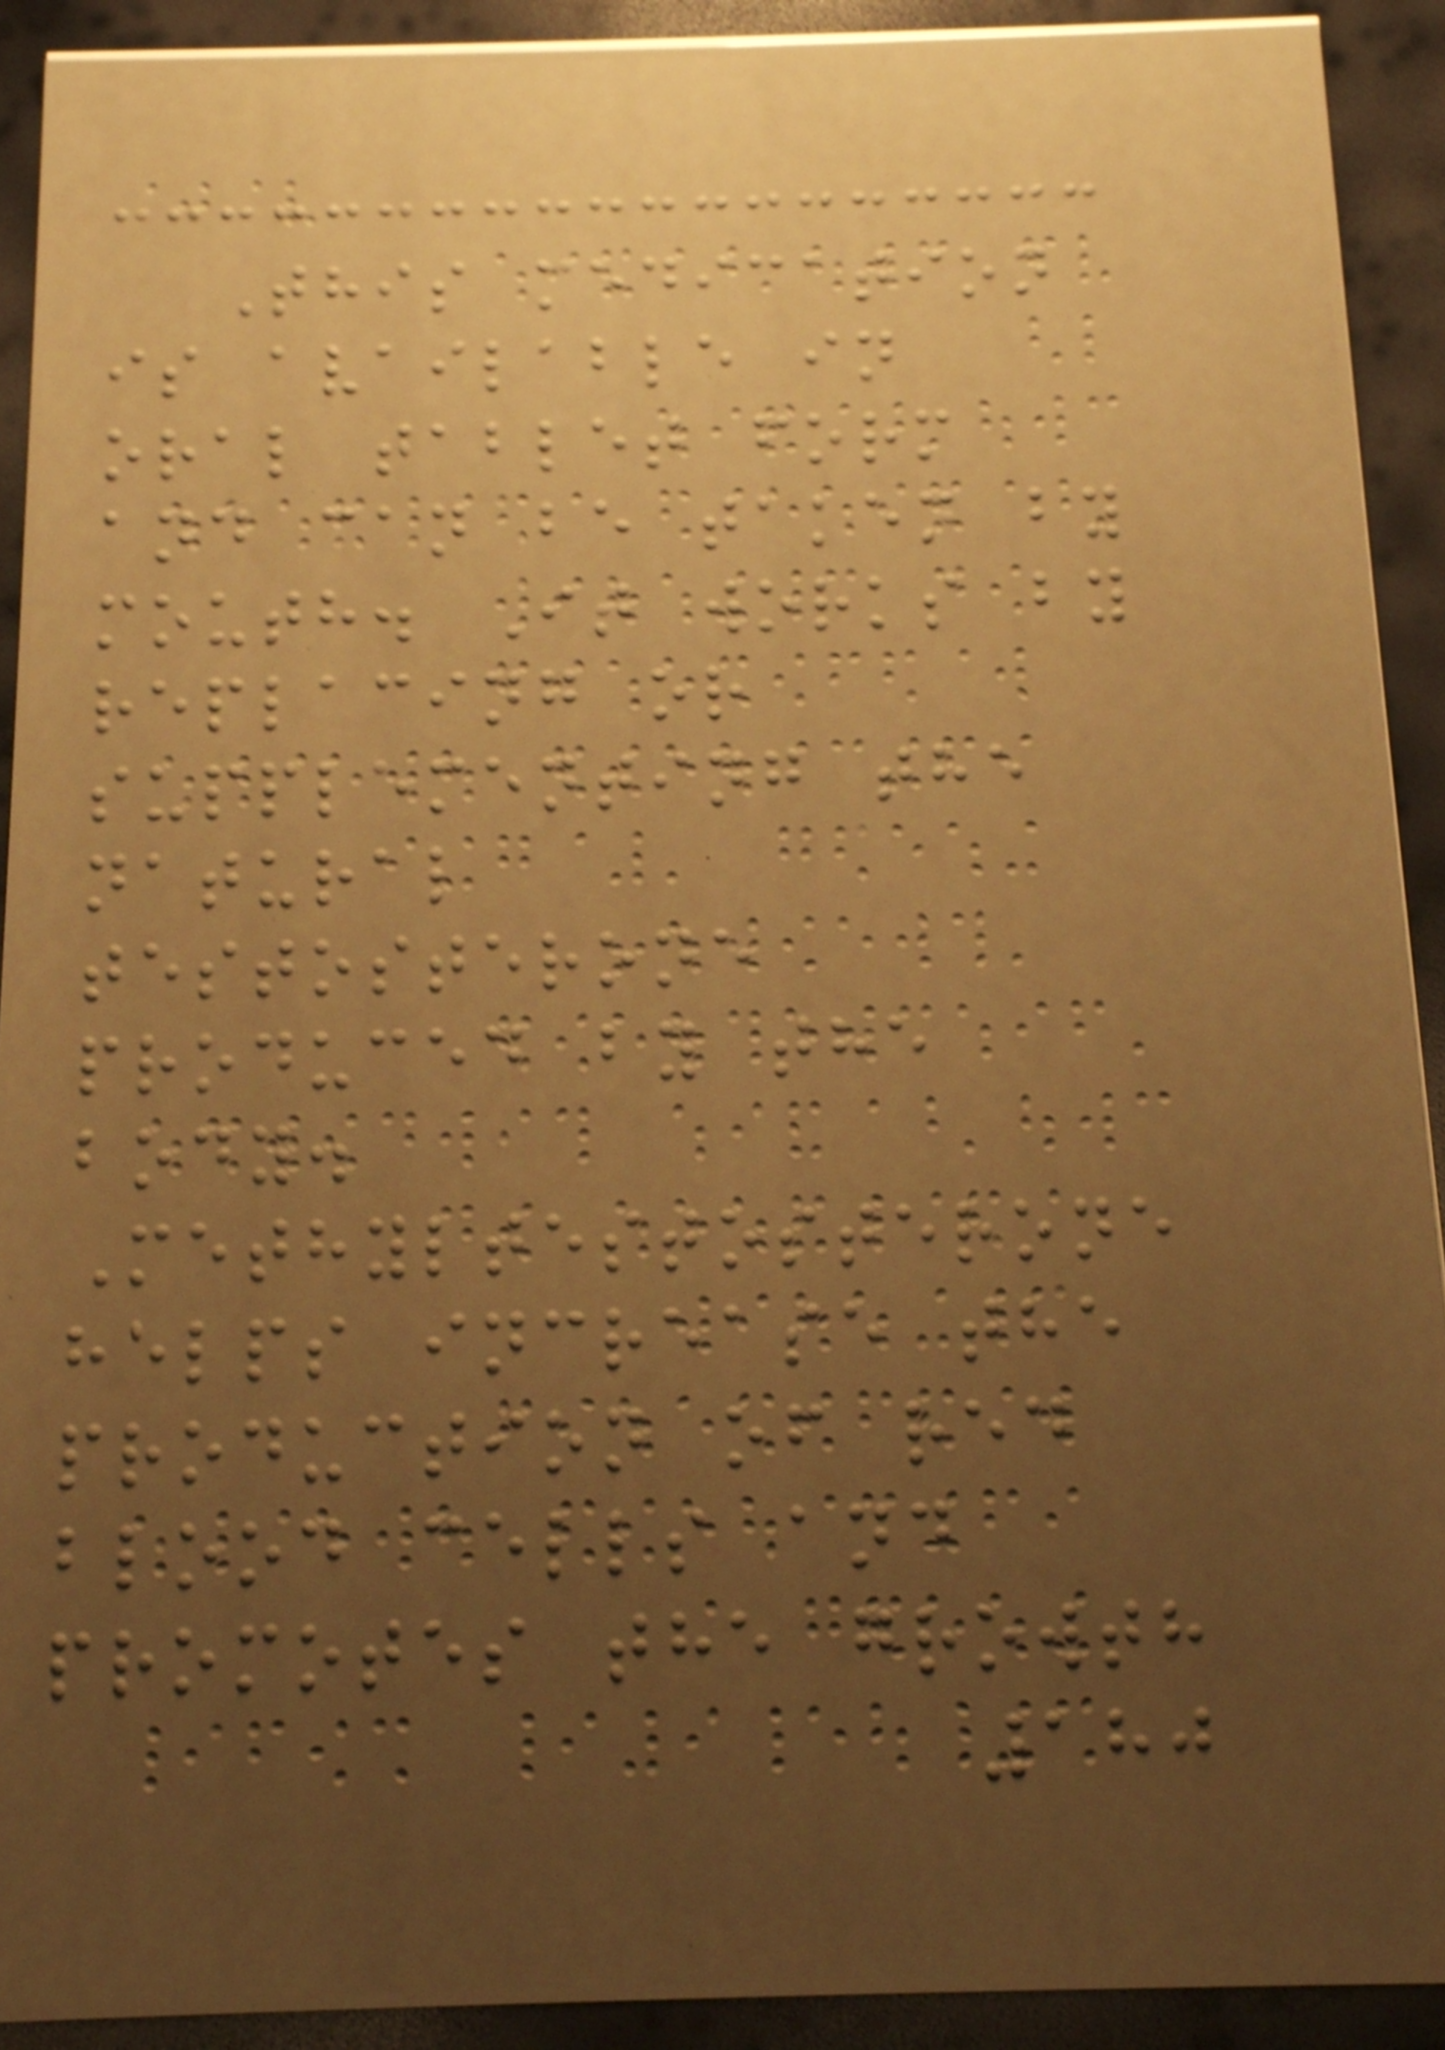This medication
is available in
oral tablet form
and can be taken by
mouth. It works by
replacing or
supplementing the
natural
testosterone
produced by the
body.
Methyltestosterone
helps increase the
production of red
blood cells and
promotes the growth
180
